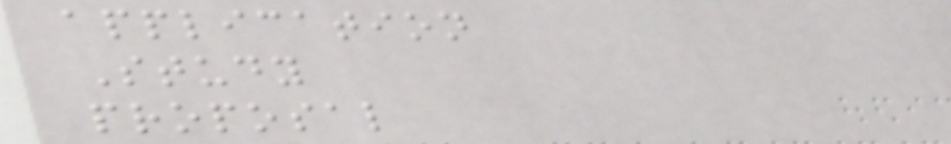application
Study
proposal
